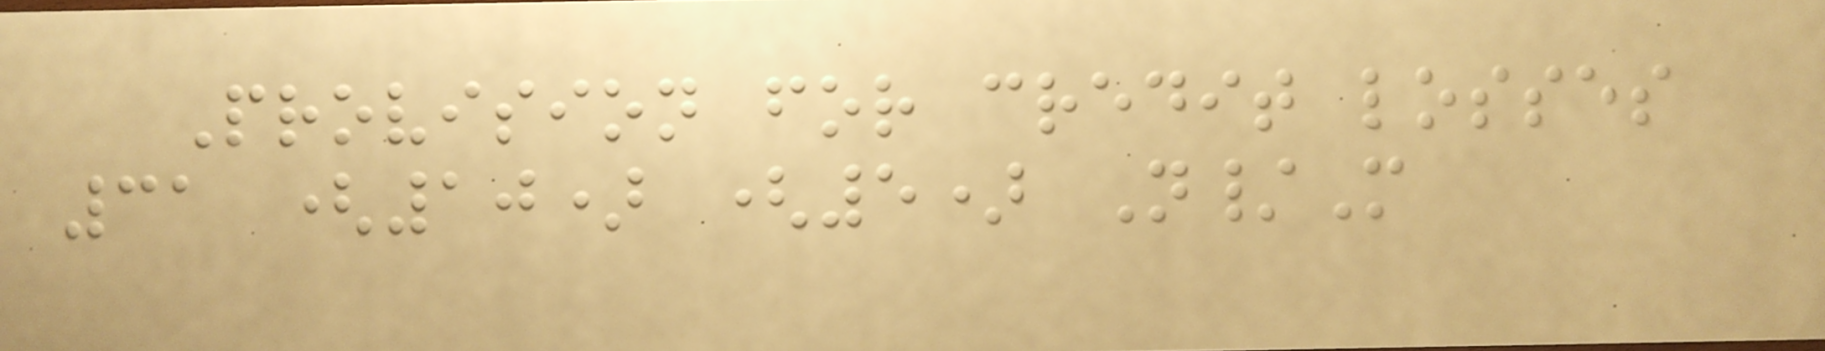Provision for credit losses
31 (10) (5) N/M
